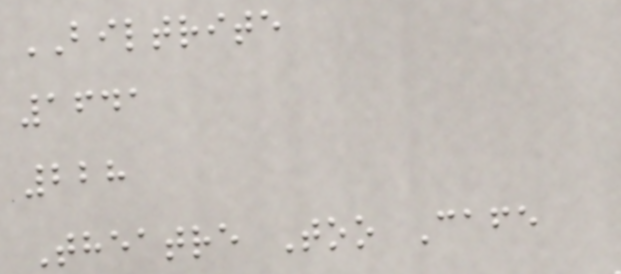BILTRITE
1641
228
Theatre Too Cafe
